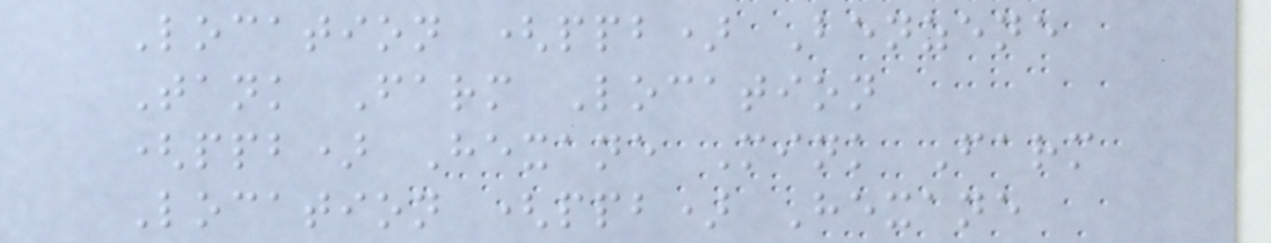Location (ppb) Benzene
Tank Farm Location
(ppb) Hexane Mink Farm
Location (ppb) Hexane
